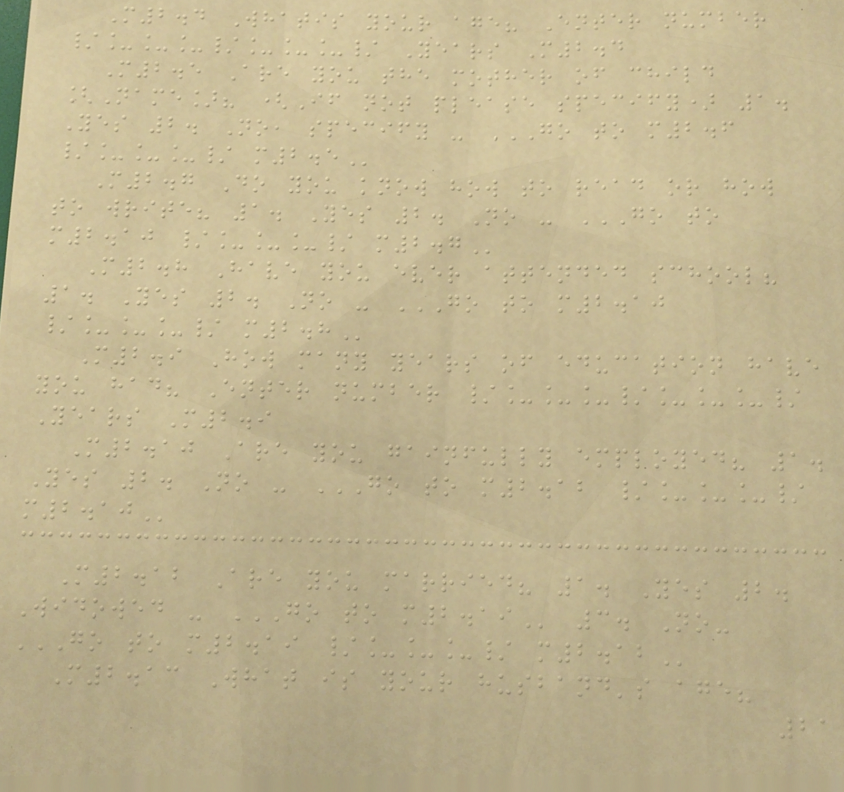M2.4 Whatis your age? Enter number
/___/___/ Years M2.4
M2.5 Are you the mother of child
[Name]? (If not please specify) 1.
Yes 2. No, specify - GO TO M2.6
/___/ M2.5
M2.7 Do you know how to read or how
to write? 1. Yes 2. No - GO TO
M2.10 /___/ M2.7
M2.8 Have you ever attended school?
1. Yes 2. No - GO TO M2.10
/___/ M2.8
M2.9 How many years of education have
you had? Enter number /___/___/
Years M2.9
M2.10 Are you gainfully employed? 1.
Yes 2. No - GO TO M2.12 /___/
M2.10
M2.12 Are you married? 1. Yes 2.
Widowed - GO TO M2.19 3. No-
GO TO M2.19 /___/ M2.12
M2.13 What is your husband's age?
21
